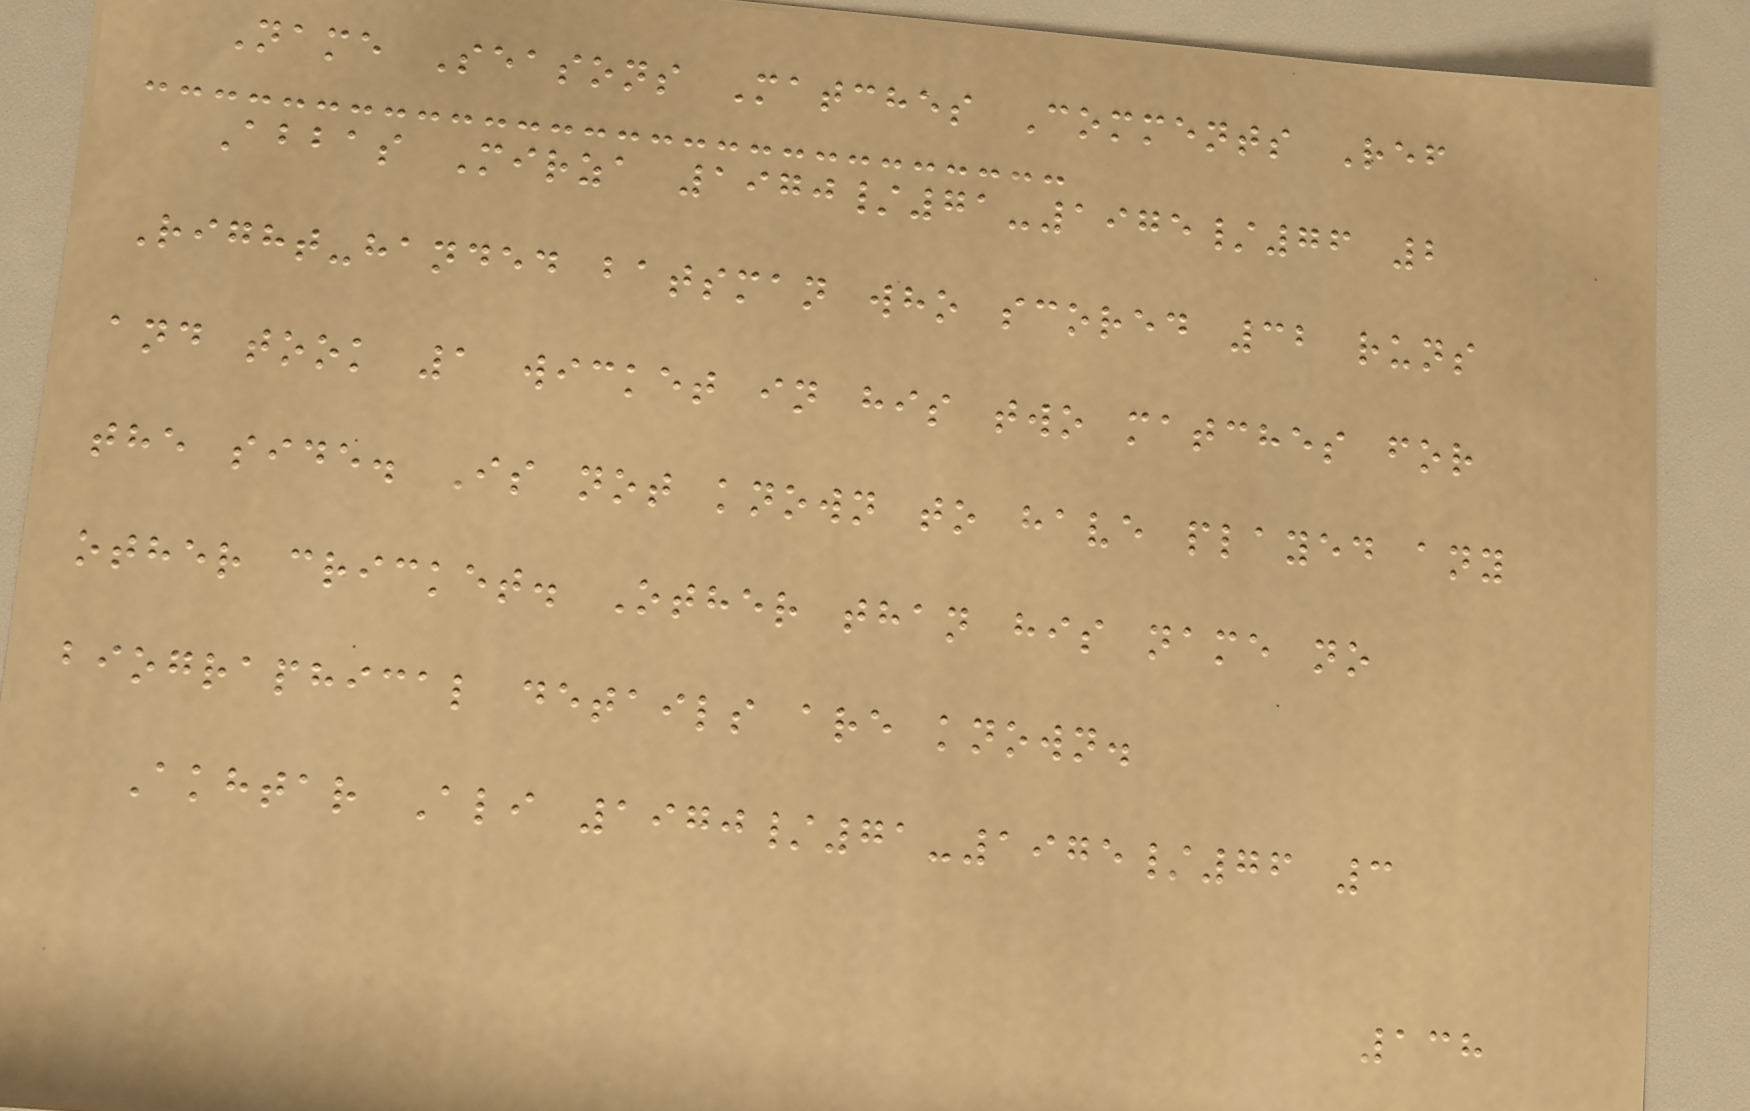Name Seasons Matches Comments Ref
Abbas Mirza 1970/71-1975/76 2
Right-handed batsman who scored 32 runs
and took 1 wicket in his two matches for
the side. Is not known to have played any
other cricket. Other than his name no
biographical details are known.
Akhtar Ali 1970/71-1975/76 3
138
